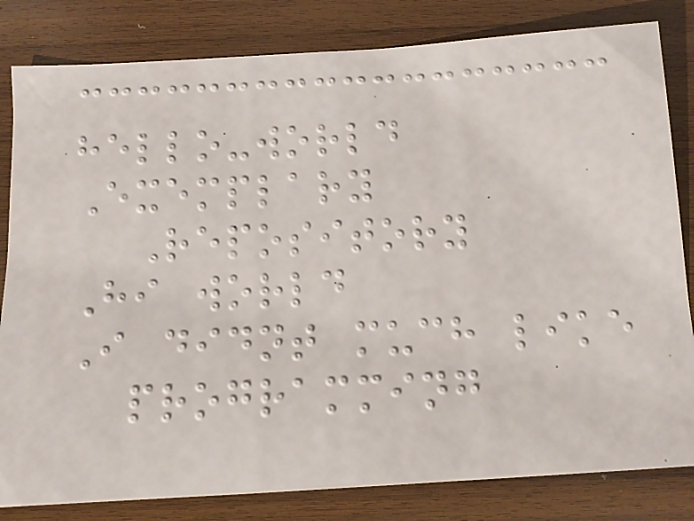hello-world
Exemplary
Repository
Hi world
I didnt much like
programming
